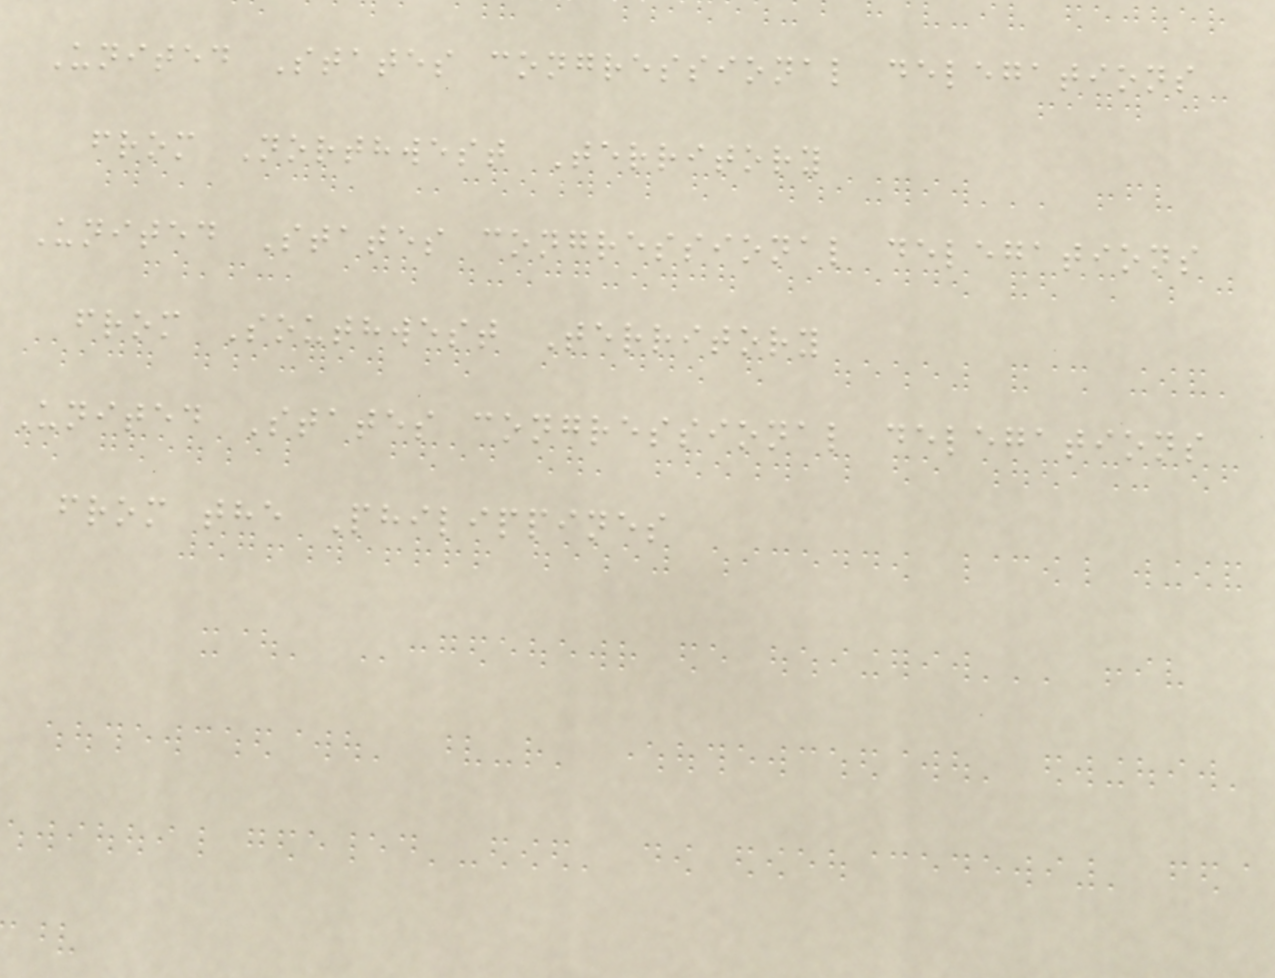United States congressional delegations
from Northwest Territory
United States congressional delegations
from Southwest Territory
United States congressional delegations
from the Philippines
